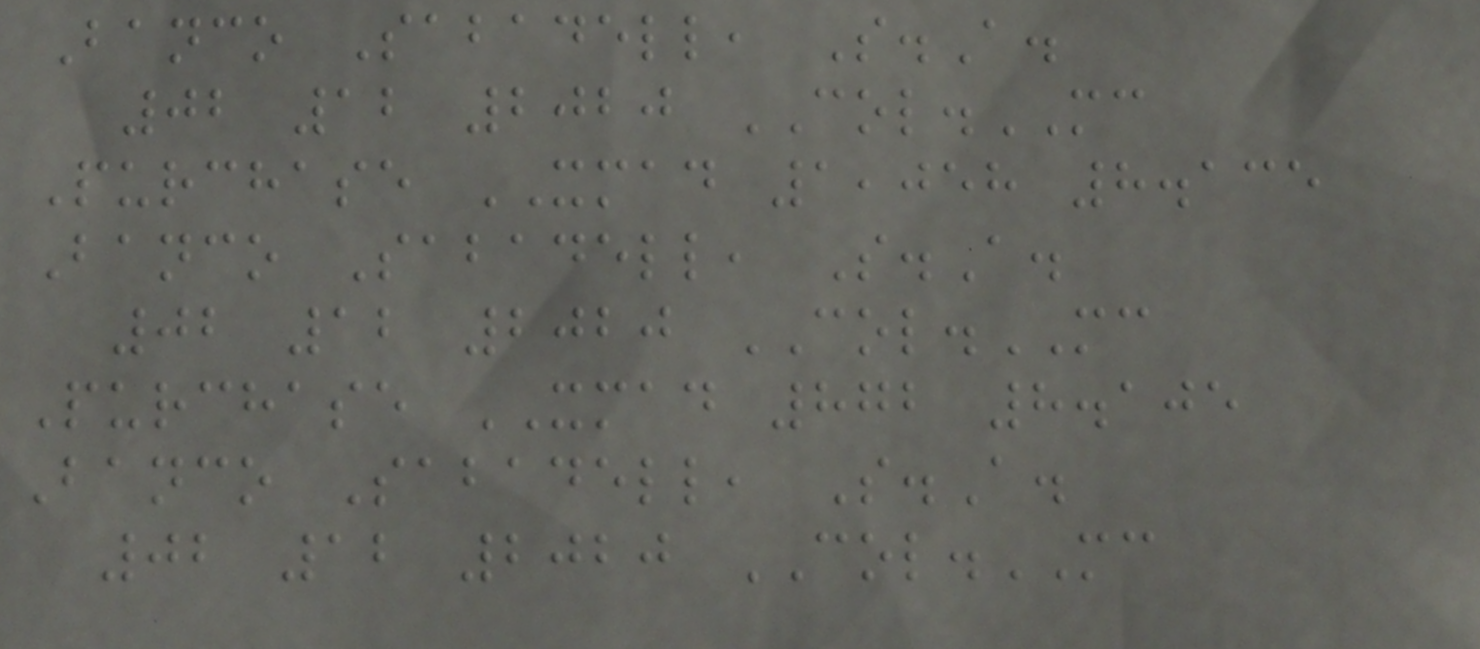Banco Sabadell, S.A.
02 12 2020 COL.MC
Purchase XMAD 1,058 8.135
Banco Sabadell, S.A.
02 12 2020 COL.MC
Purchase XMAD 872 8.105
Banco Sabadell, S.A.
02 12 2020 COL.MC
